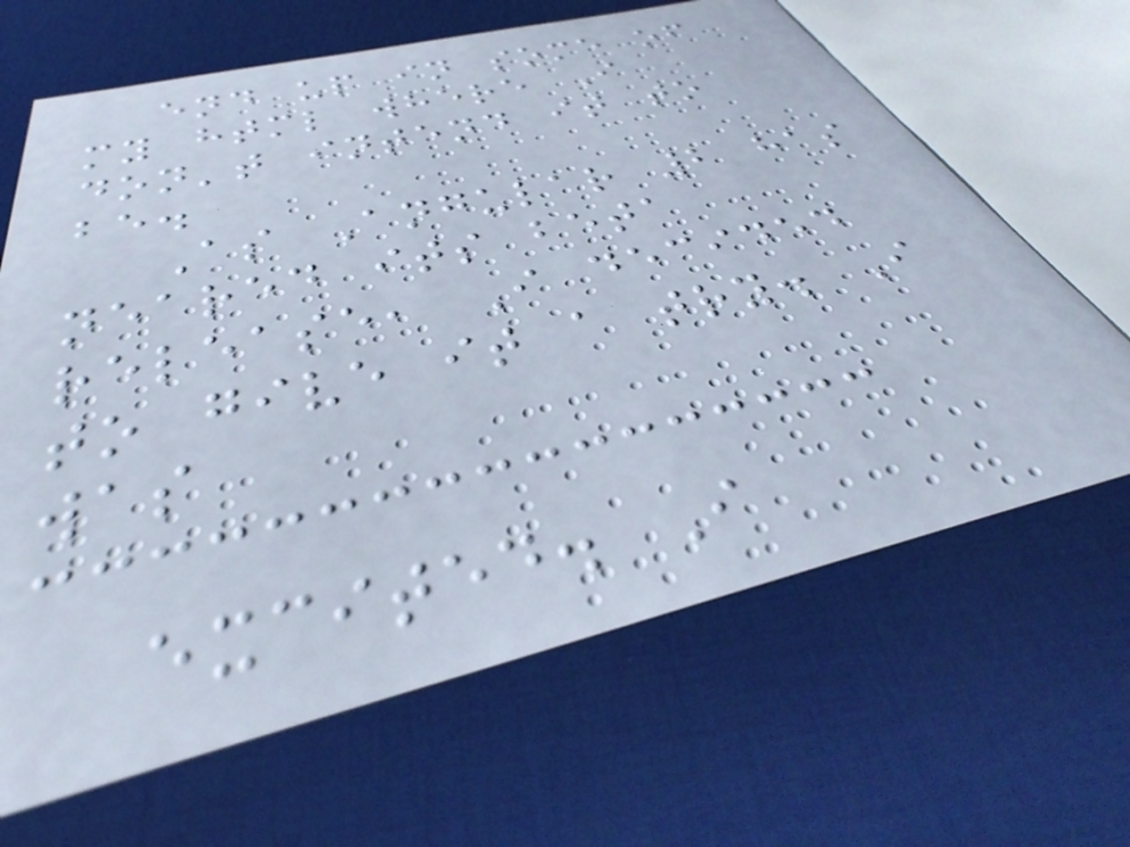end up in some of
my html where I
don't intend it to
be.
As Angular 2 has
neared its beta
release, I decided
to give it a try. I
was
excited. I
